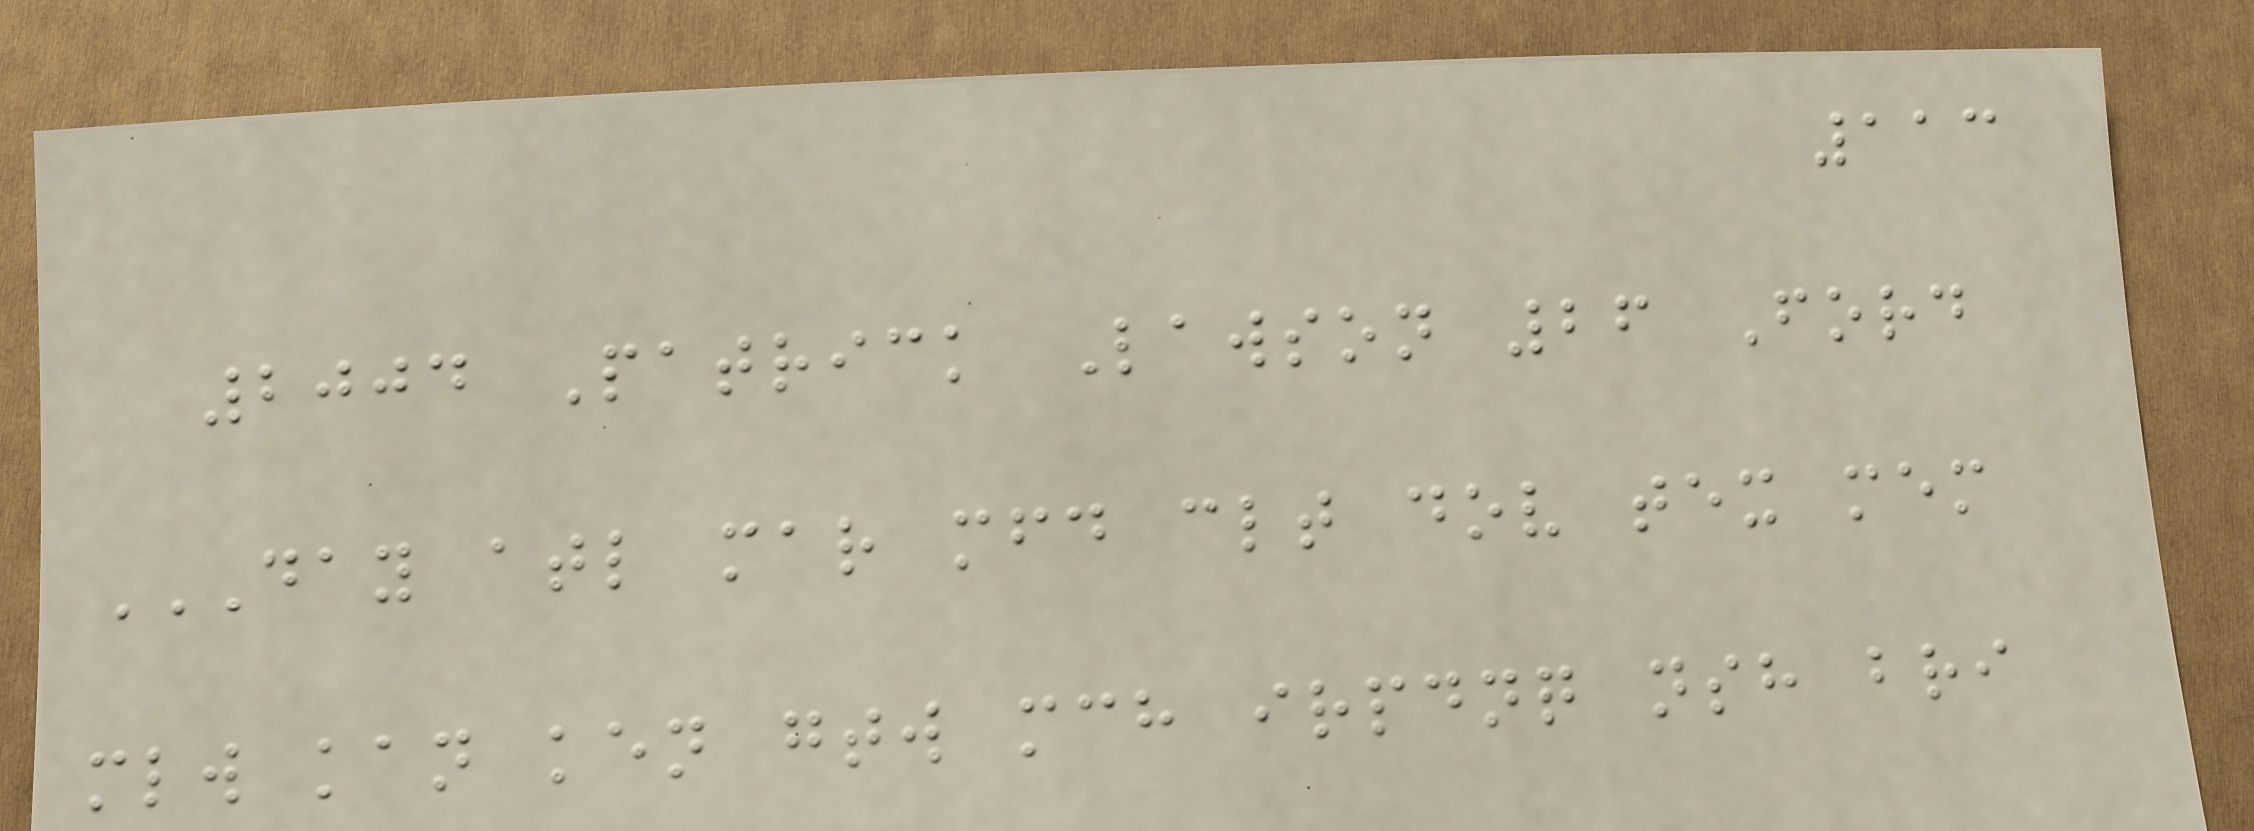113
2004 Patrick Lawson 26 Ford
DAY ATL MAR MFD CLT DOV TEX MEM
MLW KAN KEN GTW MCH IRPDNQ NSH BRI
